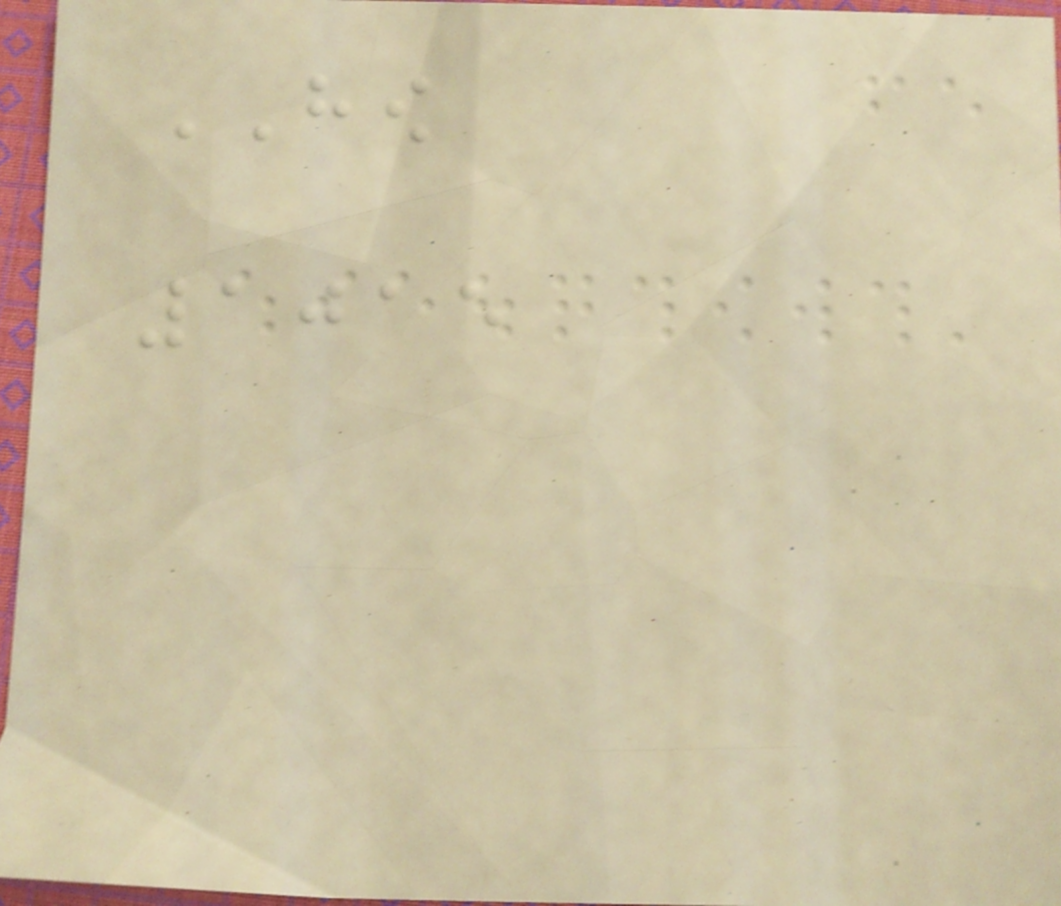HOW
1015
